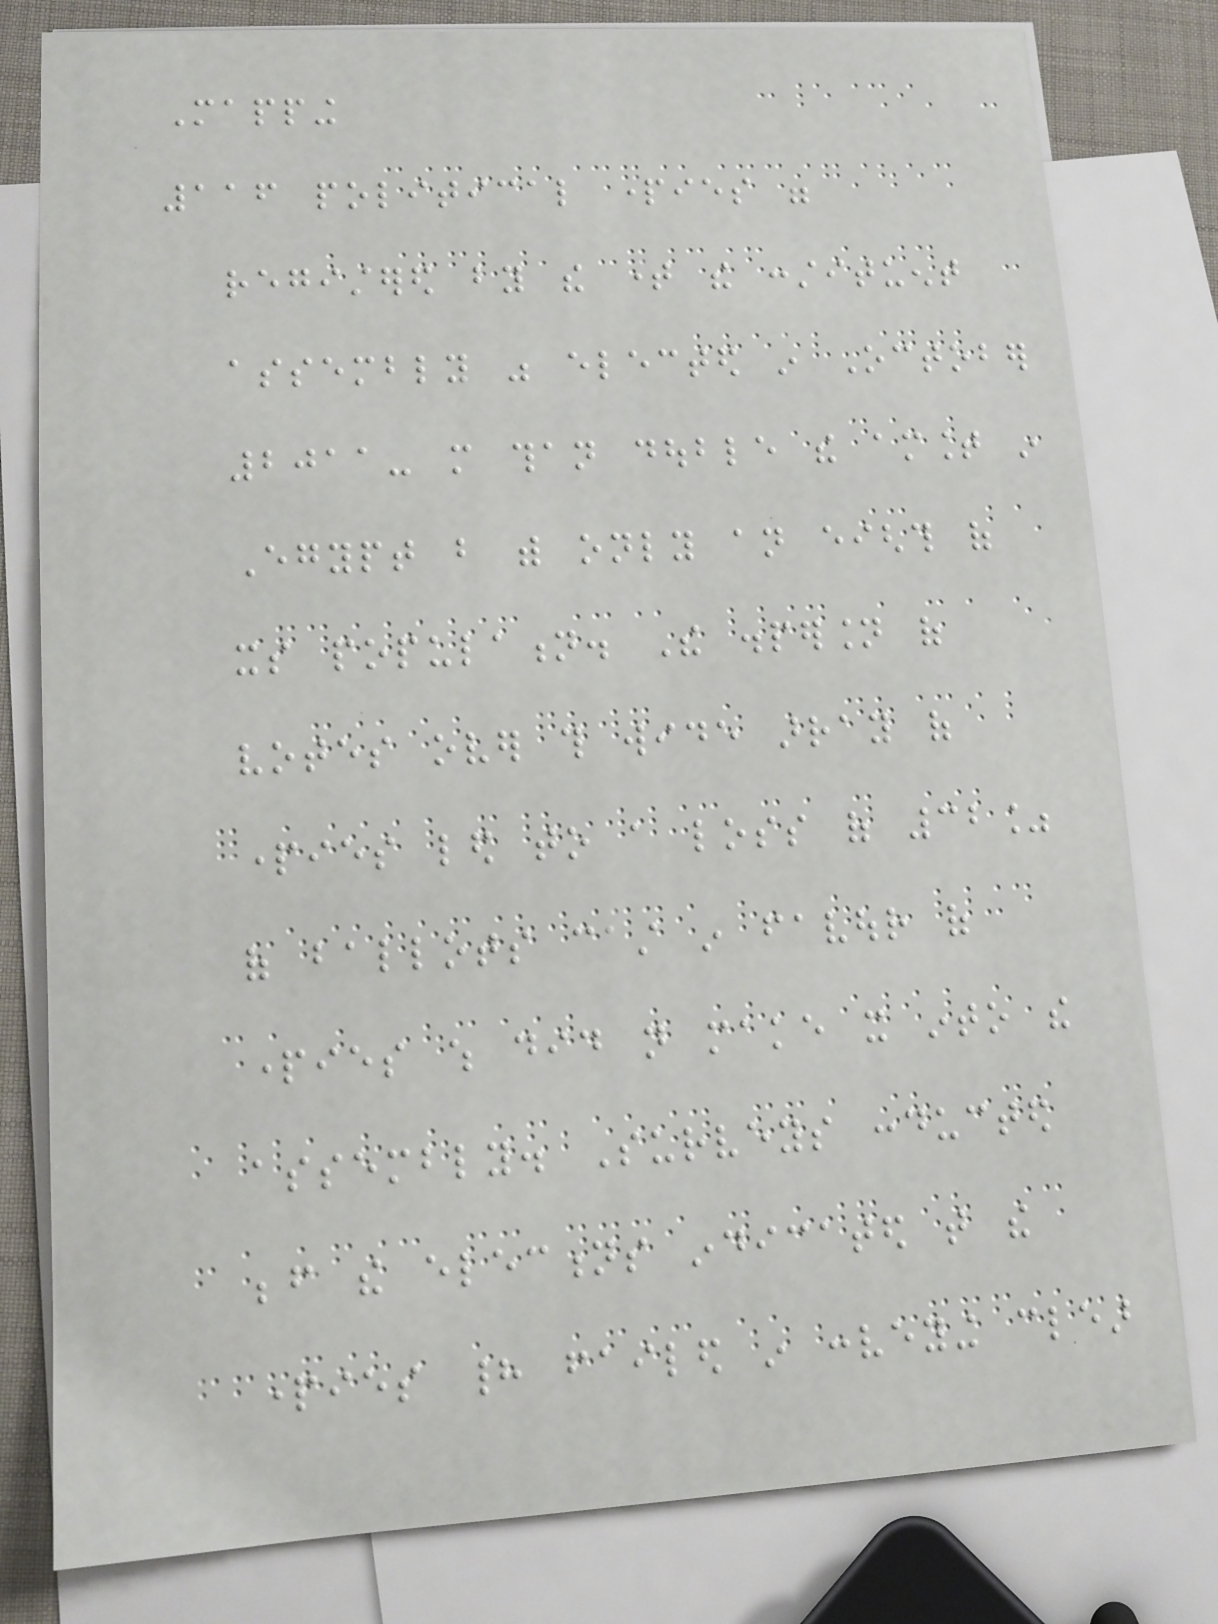Mapping
116 political parties were
registered by the time the constituent
assembly was elected in October
2011- more than double the amount in
Egypt but with only an eighth of
its population. The dispersion of
votes over this wide array of
parties led to a loss of 32%
of ballots cast in favour of
parties which did not make it into the
assembly. Surveys conducted
before the elections indicated that the
parties had failed in conveying clear
